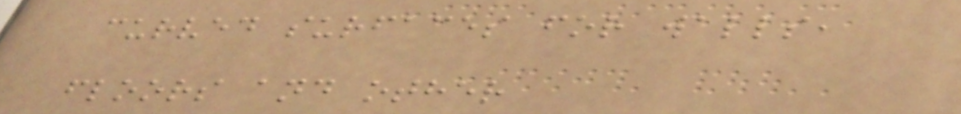curved surfaces for walls,
floors and other
